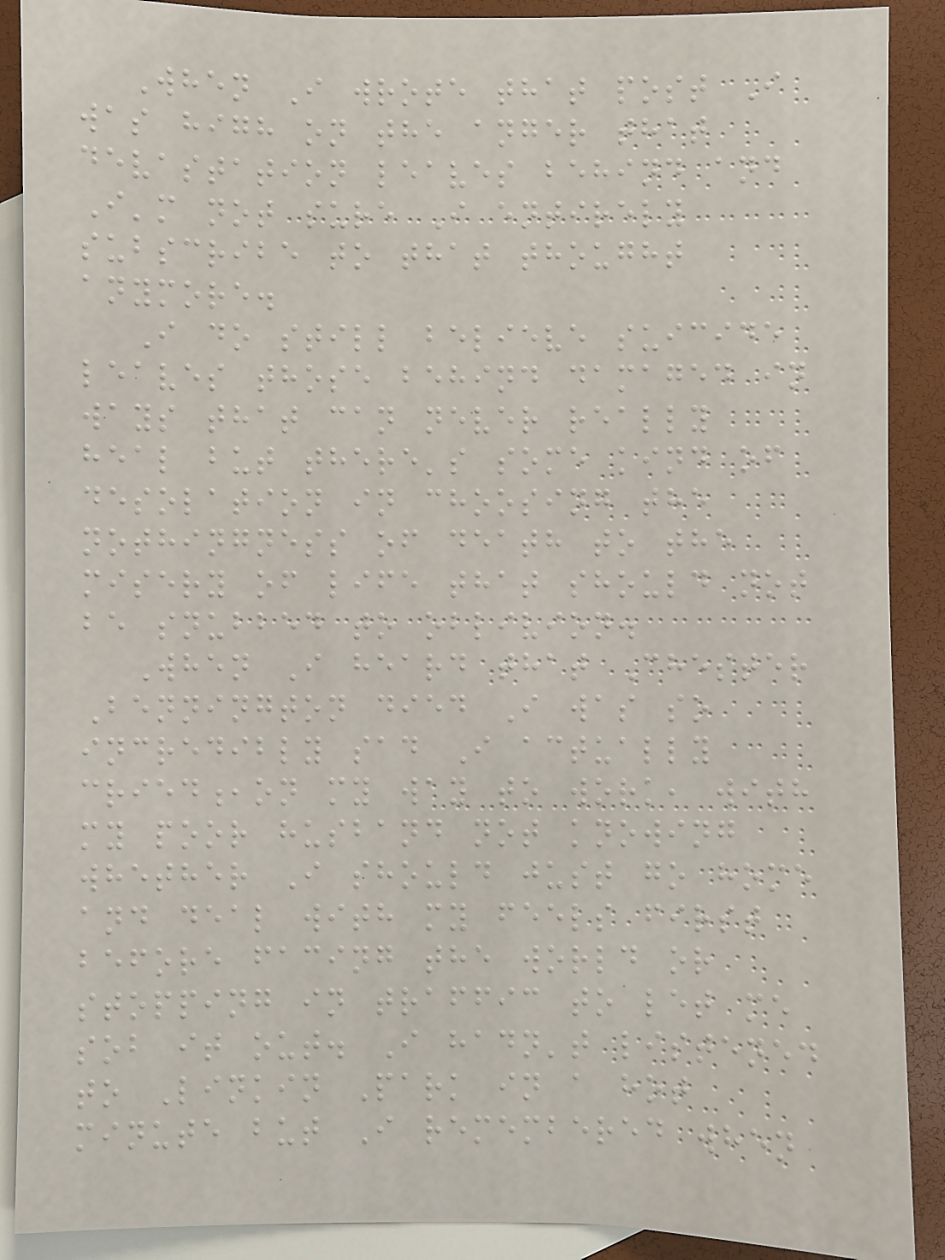When I wrote that post I
was high on the anger that
devastation leaves behind and
I'm not sure I entirely
subscribe to that thought
anymore.
I do still believe suicide
leaves those behind damaged in
ways that can never really
heal but there's some kind of
desolation in choosing the
nothingness of death to the
misery of life that should not
be snubbed to oblivion.
When I heard that Chester
Bennington died I was so
incredibly sad I actually
cried,on my way to work, with
my poor husband not knowing
whether I should just go home
and deal with my feels first
before facing the world or
stopping in traffic to let me
sob it out. I hadn't listened
to Linkin Park in a hot
minute but I remembered when
